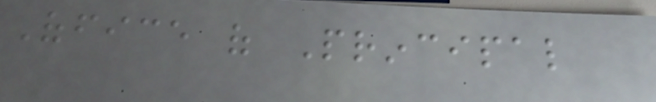Office of Principal
